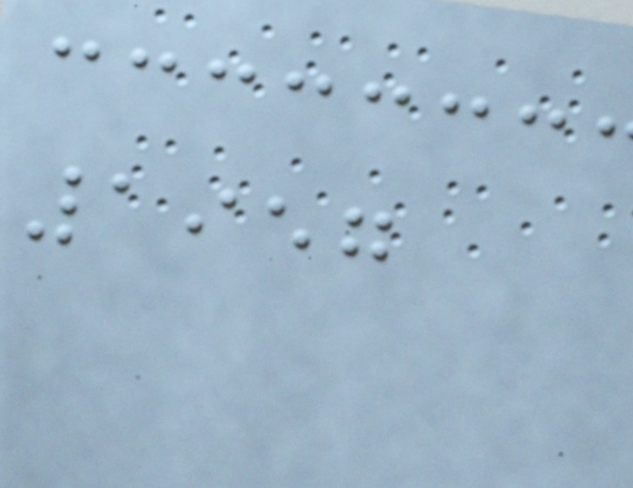1957
